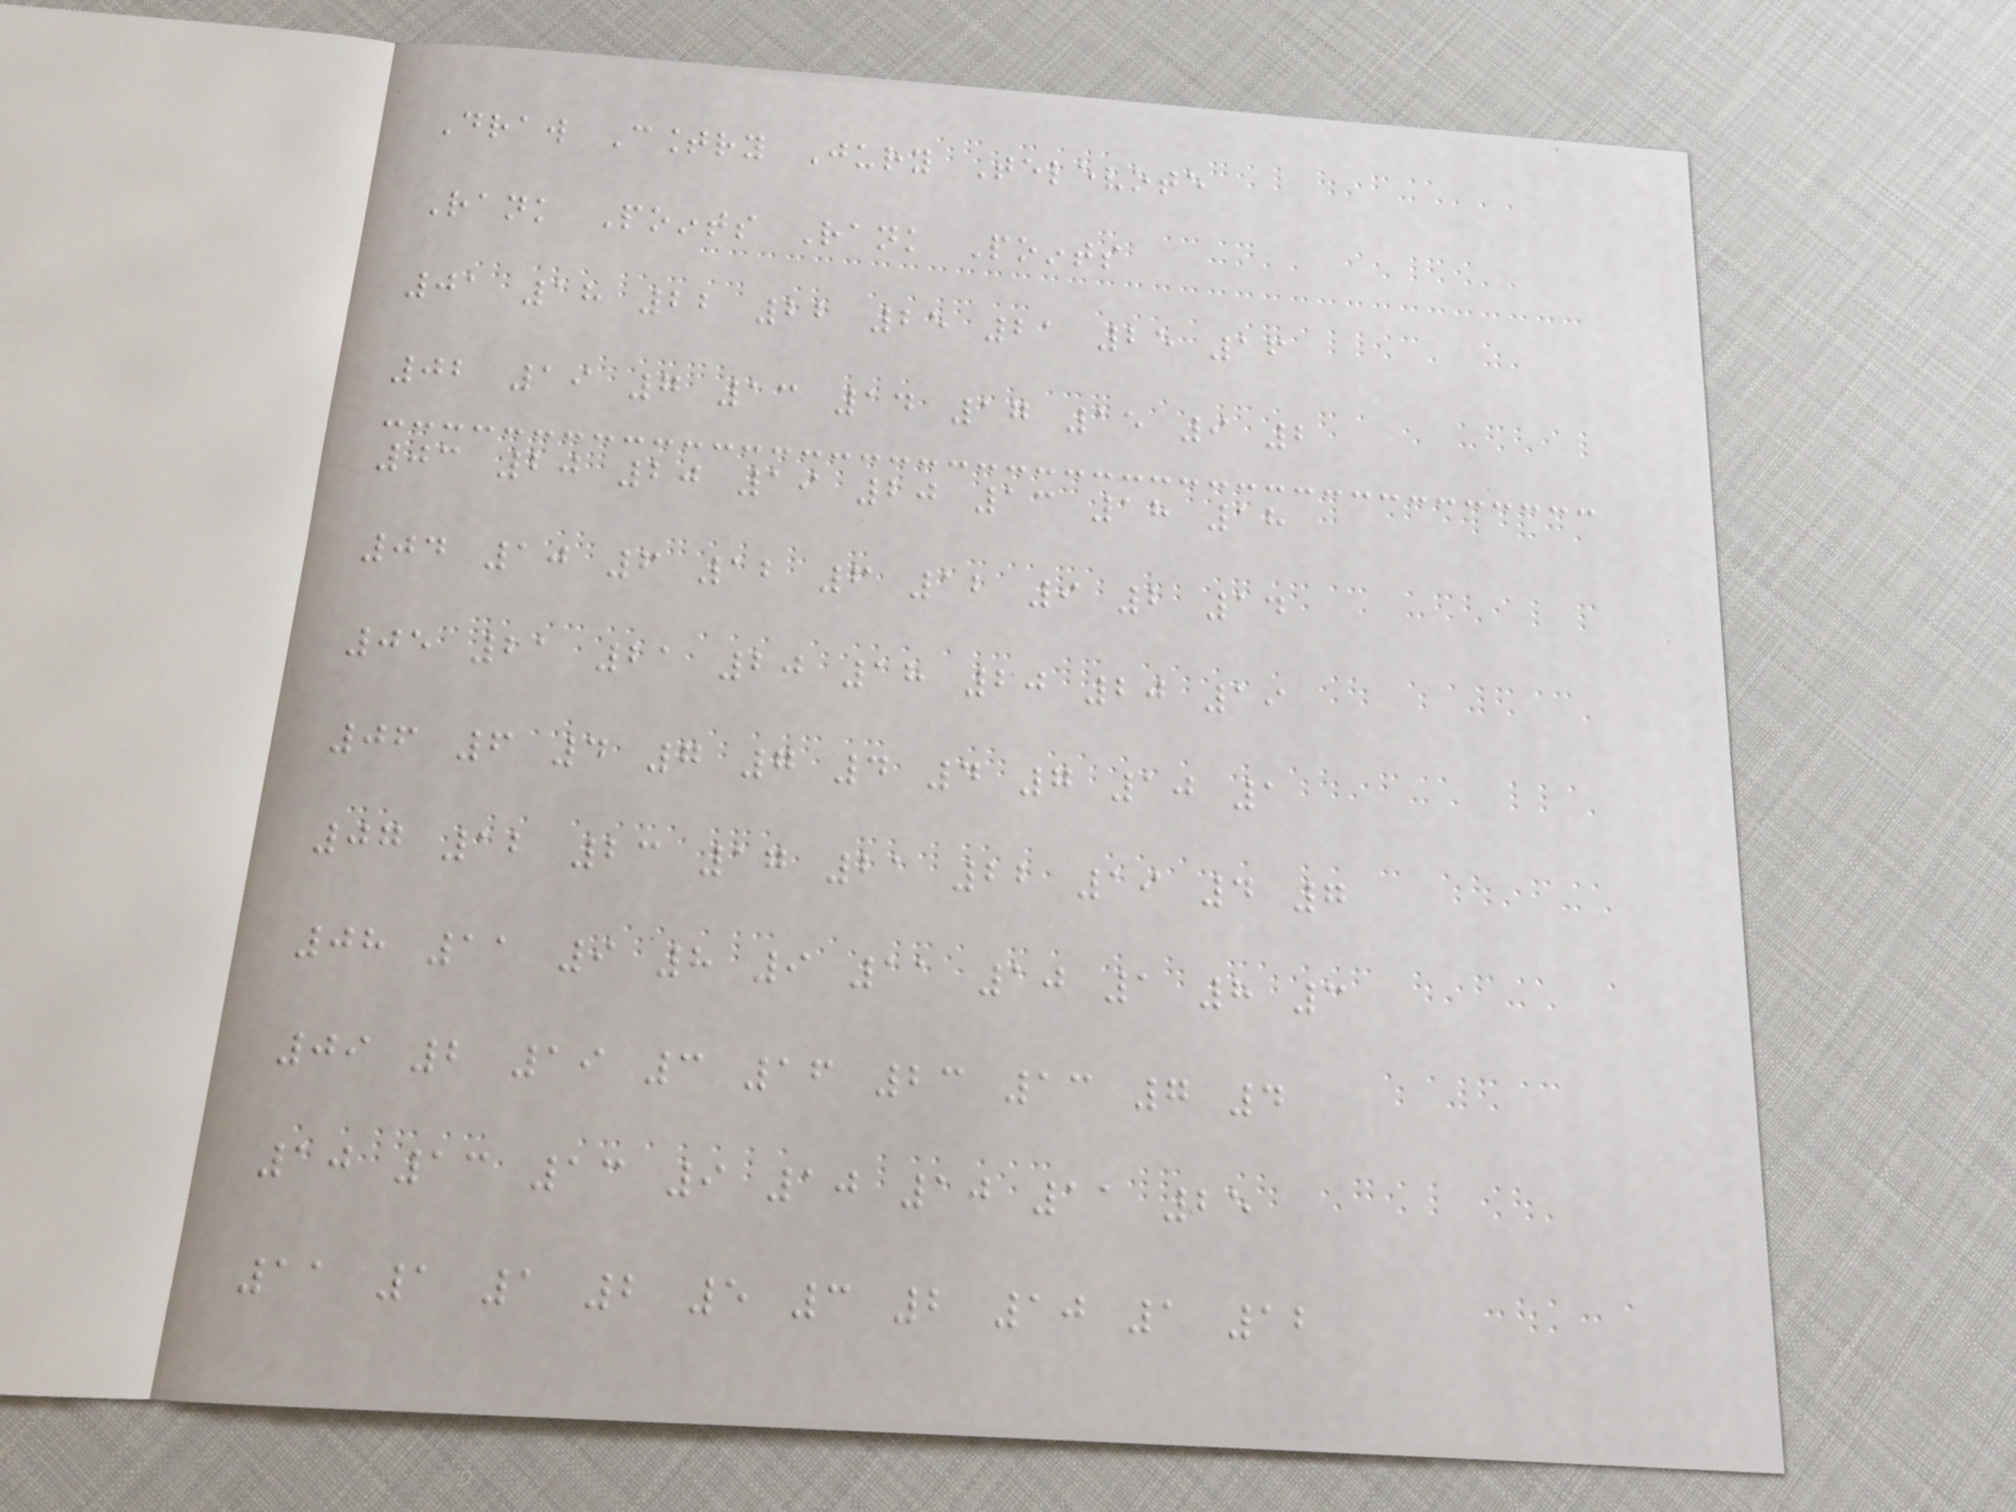Draw Country Jury Televote
Rank Points Rank Points
01 18 22 22 25 21 25 16
02 19 7 13 14 17 15 9 2
03 20 20 19 20 13 18 18
04 10 6 12 6 12 9 2 14
05 21 21 20 18 20 20 19
06 6 4 7 7 4 4 7 10 1
07 12 23 17 21 22 19 4 7
08 11 9 8 9 11 10 1 8 3
09 2 19 3 16 23 13 7 4
10 13 13 9 10 10 11 25
11 1 1 2 5 3 2 10 1 12
